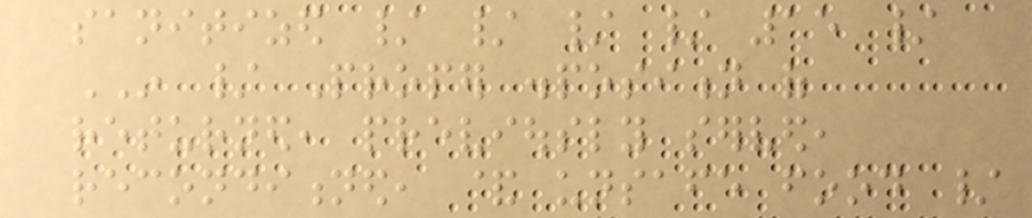sanitized / / / / 15 /
IN / Proper disposition of
returned, previously served,
reconditioned, & unsafe food /
